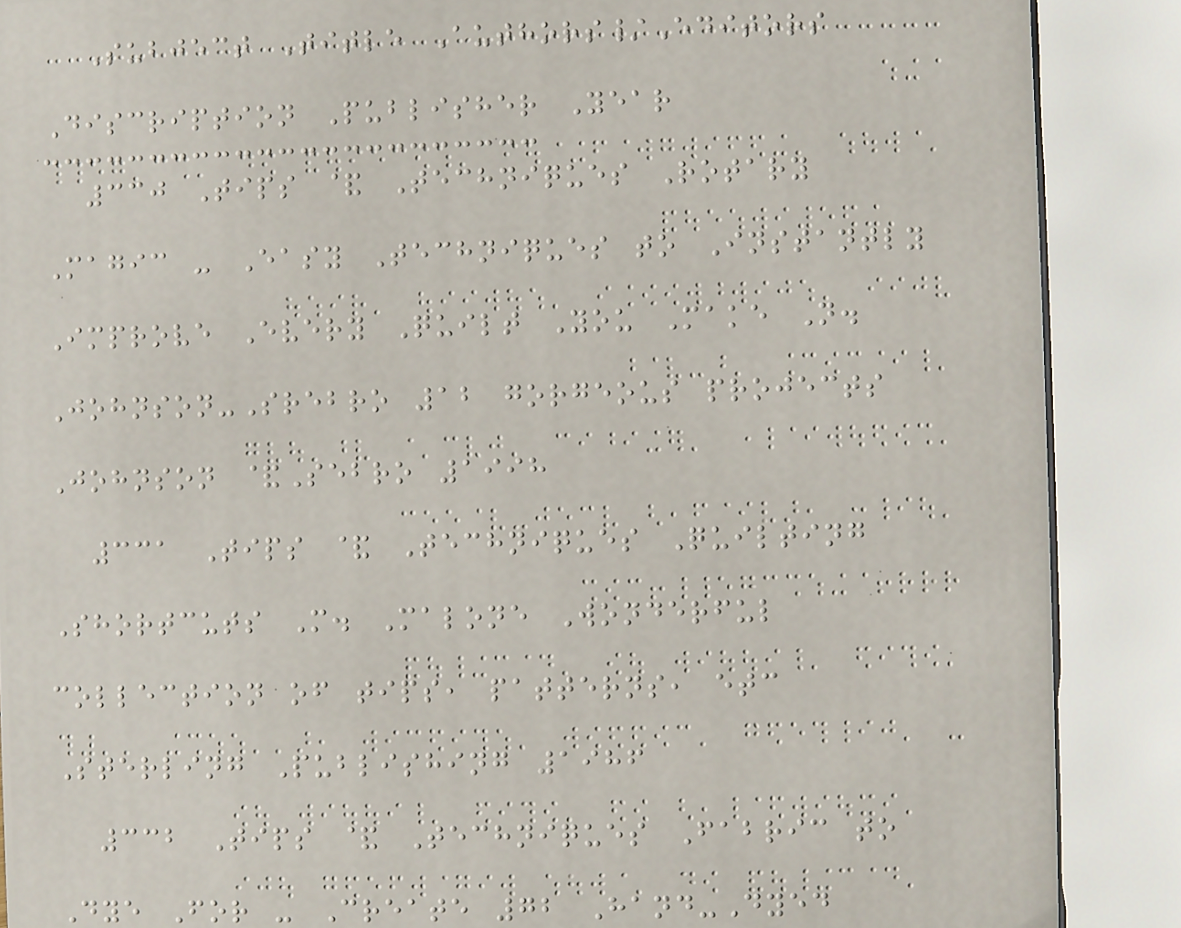Subject Title Authors/Editors
Discription Publisher Year
330 Tips & Techniques Rotary
Magic - Easy Techniques to Instantly
Improve Every Quilt You Make N.
Johnson-Srebro 12 gorgeous projects
Johnson &Sebro 1998
331 Tips & Techniques Quilting
Shortcuts M. Malone Wonderful
collection of tips, patterns, etc
Sterling Publishing 1986
332 Tips & Techniques Fabric to
Dye For - Create 72 Hand-Dyed
